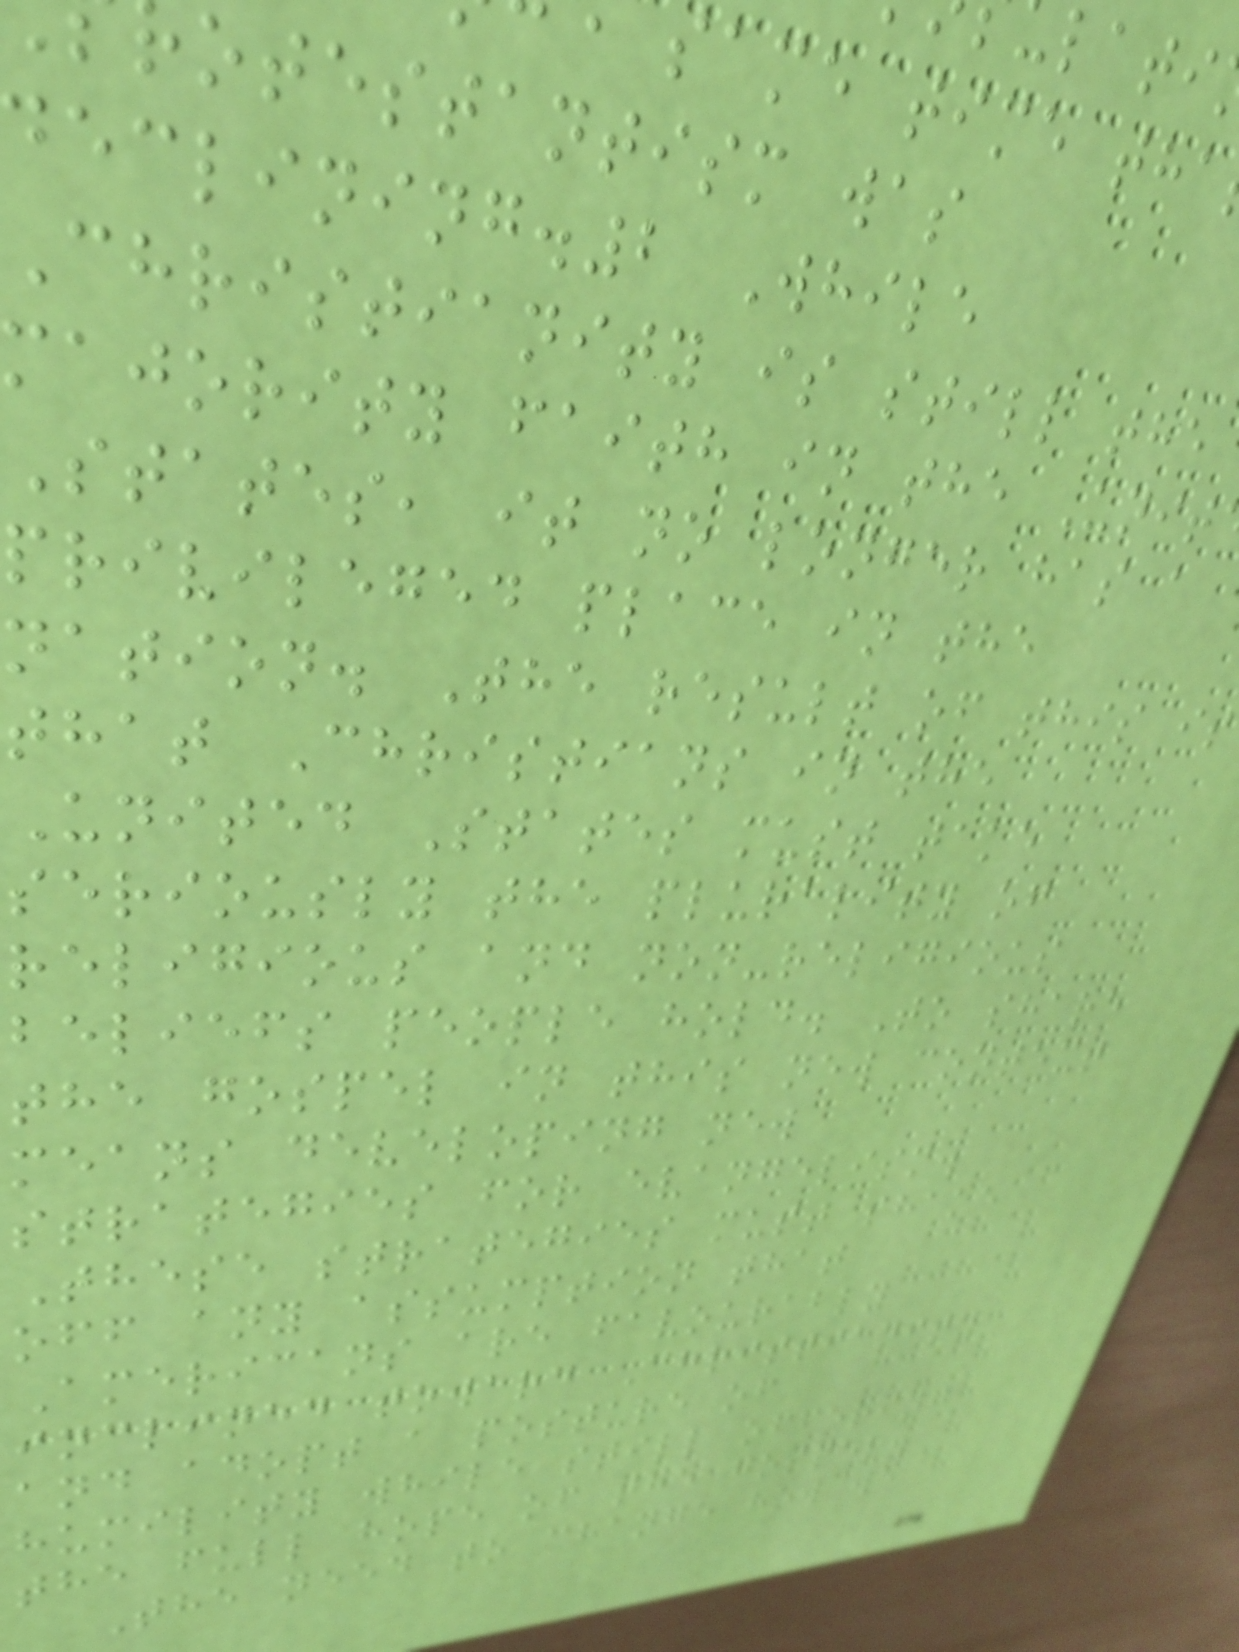same time tha
otestantism was
declining.2 While
Christianity is still the
majority faith in the Unit
States, it no longer has a
privileged place in the
nation. The result of this is
that Christians in the
United States must take
seriously the plurality of
religious and non-religious
beliefs people hold. To share
the gospel in this new context
means developing new
strategies for evangelism.
These strategies must shake
off any assumption that
Americans are favourably
inclined toward Christianity
and adopt a posture of
humility while still offering
the full hope of the gospel.
The need to change how we
